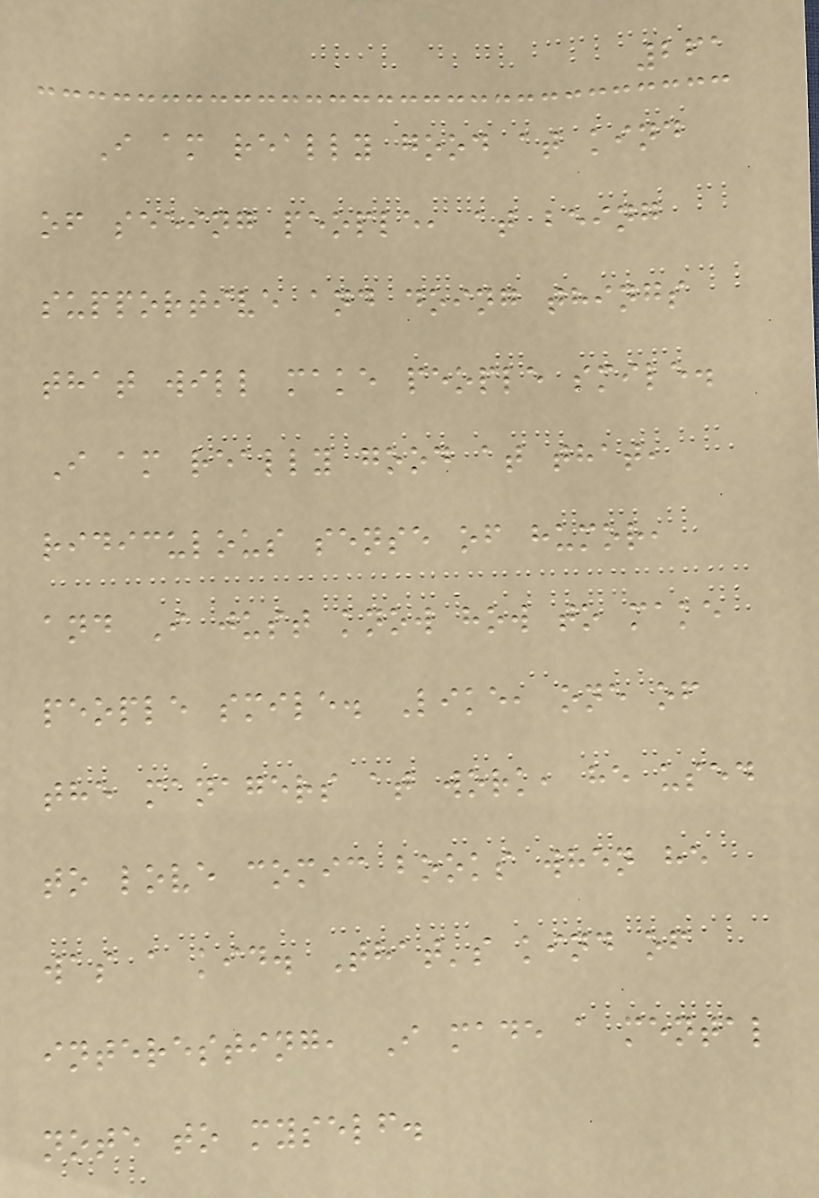261
I am really good at kind
of seeing people, at being
supportive and doing things
that will make people smile.
I am really good at that,
ridiculous sense of humor,
and I just know how to make
people smile. Like, one of
the managers at work, he used
to love comic books when he
was a kid. That's kind of
interesting, I made a mental
note to myself.
